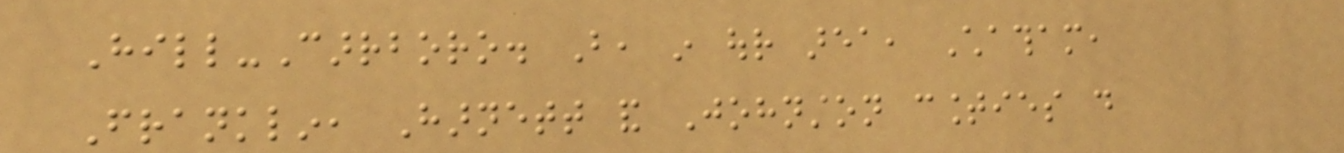Hill-Carrboro. But, in our area, Chatham,
Franklin, Harnett and Johnston counties do
